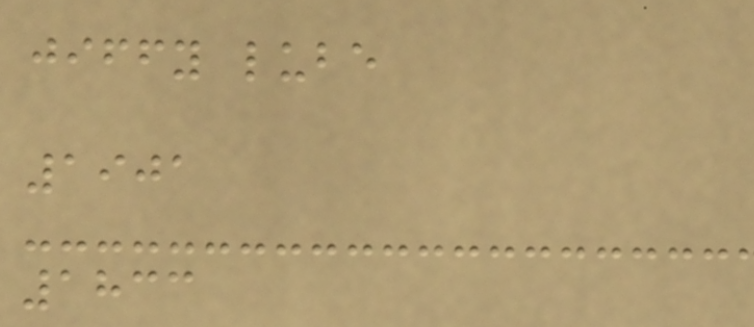jiffy lube
1901
1833
